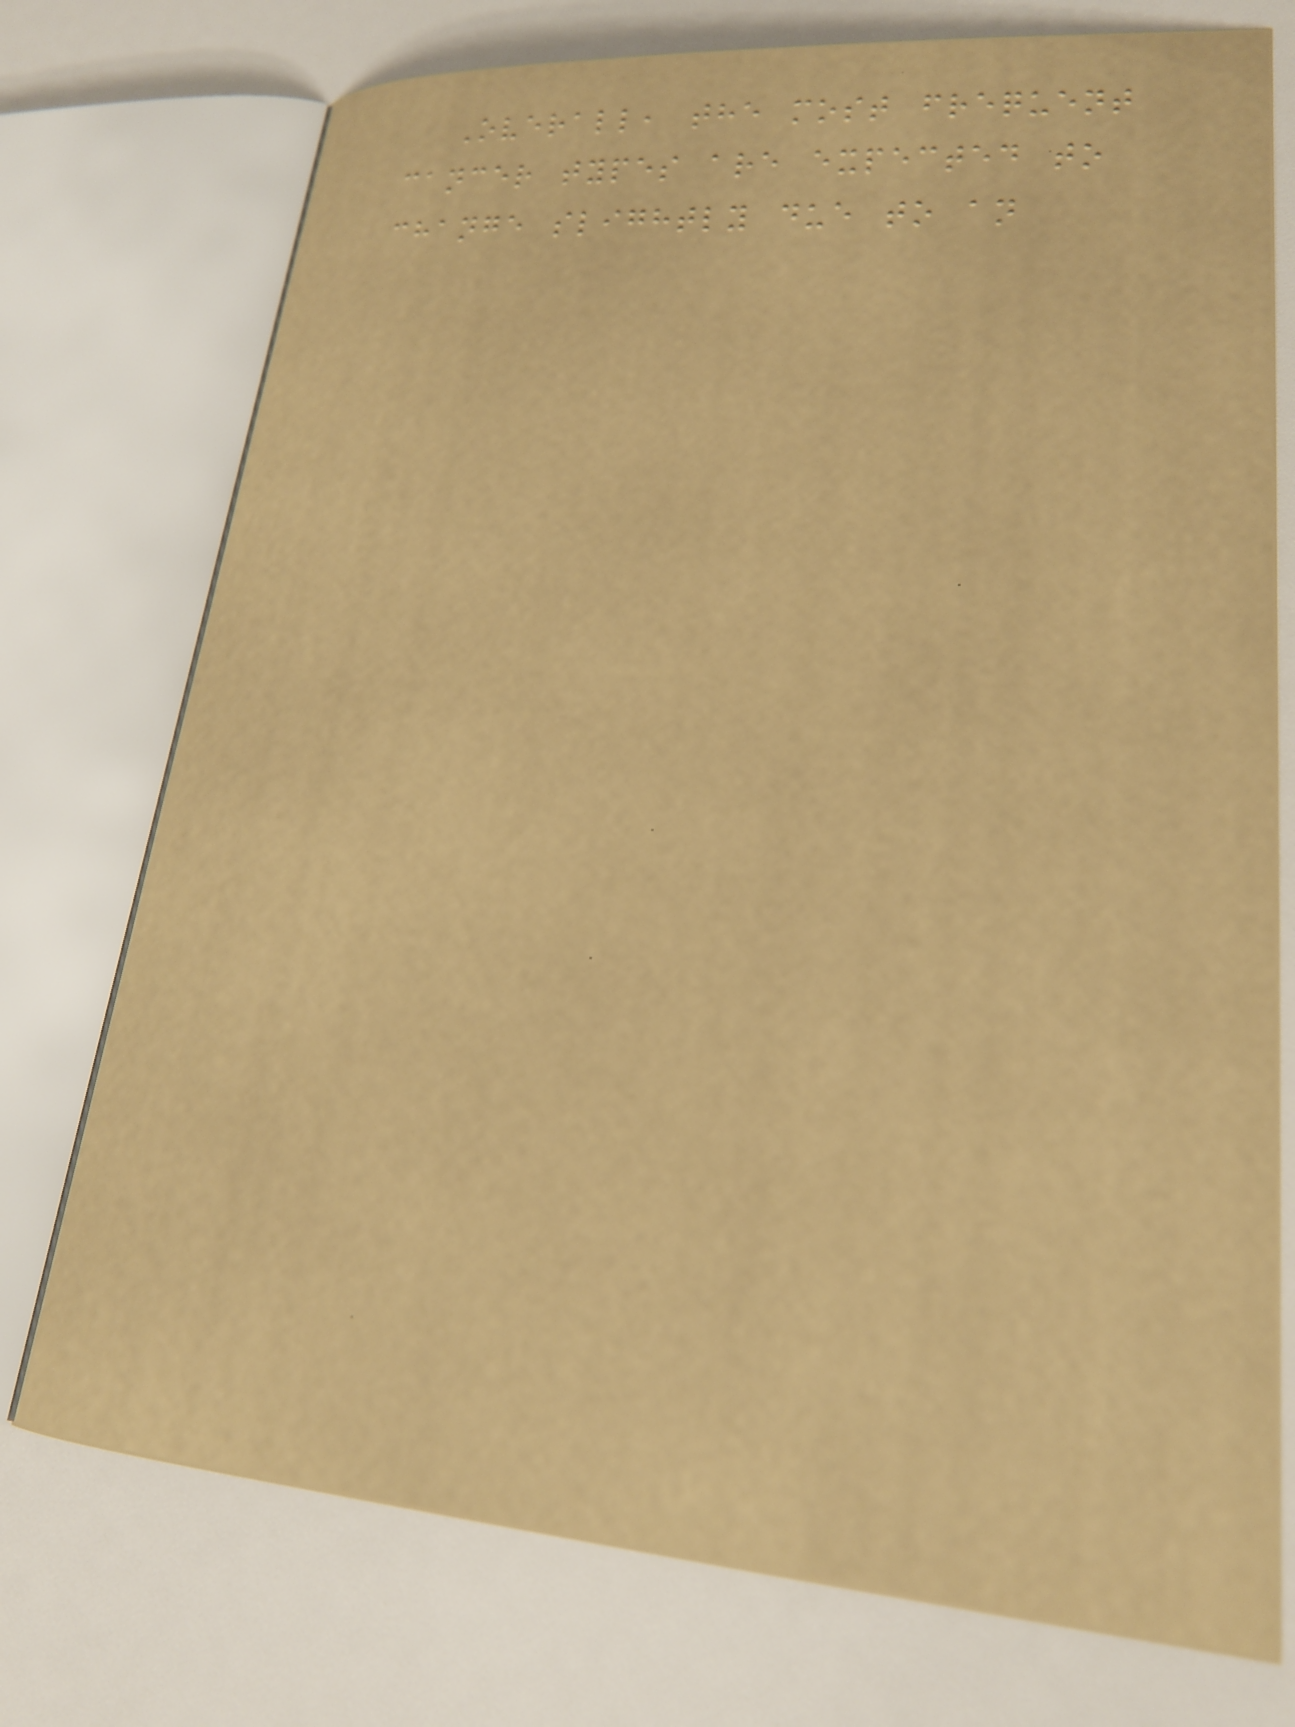Overall, the most frequent
cancer types are expected to
change slightly due to an
